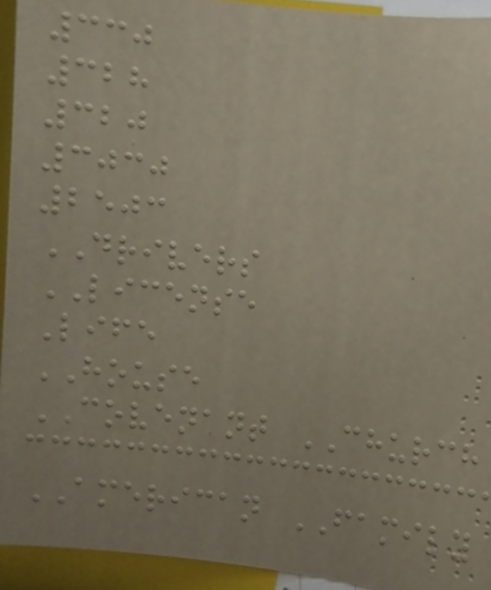330
328
320
3030
2503
DRIVERS
LICENSE
Life
HOUSE
COVENANT CHURCH
AMERICAN FAMILY
